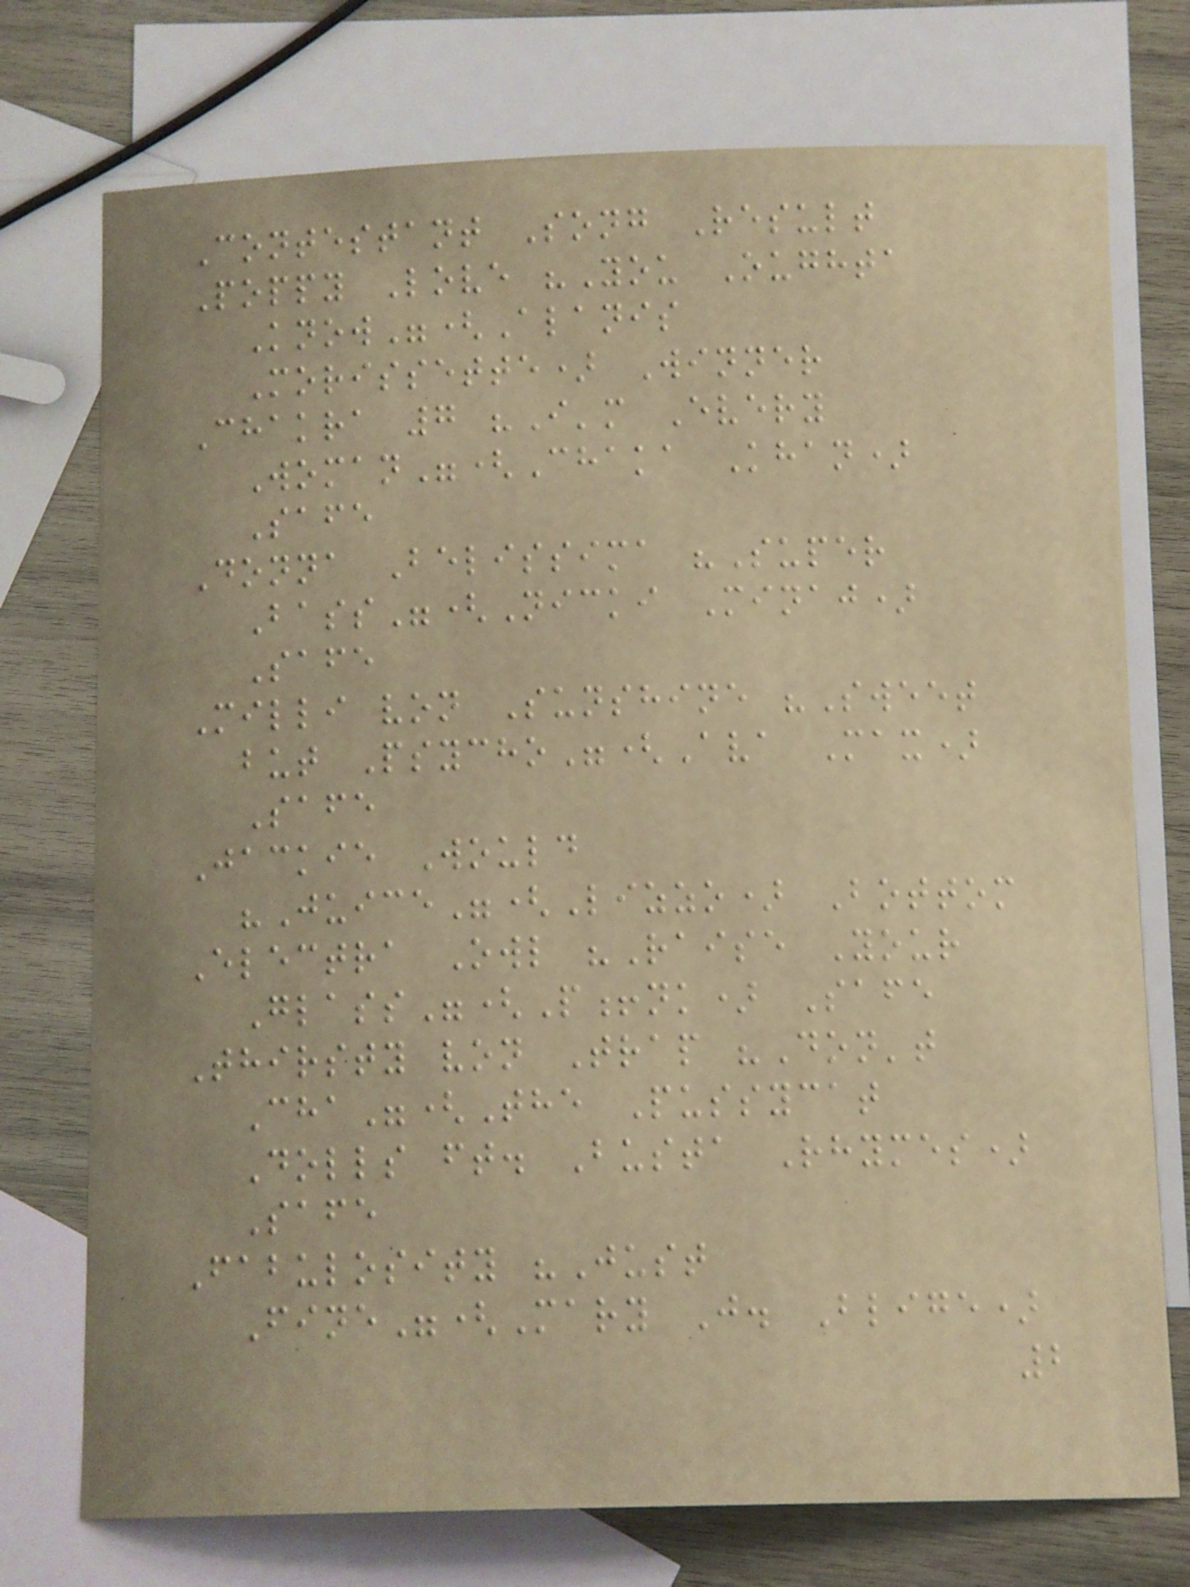Contestant Song Result
Poppy Love "You Oughta
Know"(Alanis
Morissette) Winner
Chakra 7 "I'm Every
Woman"(Chaka Khan)
Safe
Donna Belissima "Super
Bass"(Nicki Minaj)
Safe
Milli von Sunshine "Sweet
but Psycho"(Ava Max)
Safe
Jackie Would
"Juice"(Lizzo) Bottom
Electra Owl "Raise Your
Glass"(P!nk) Safe
Thirsty von Trap "Don't
Cha"(The Pussycat
Dolls ft. Busta Rhymes)
Safe
Fabulosity "Just
Fine"(Mary J. Blige)
2
